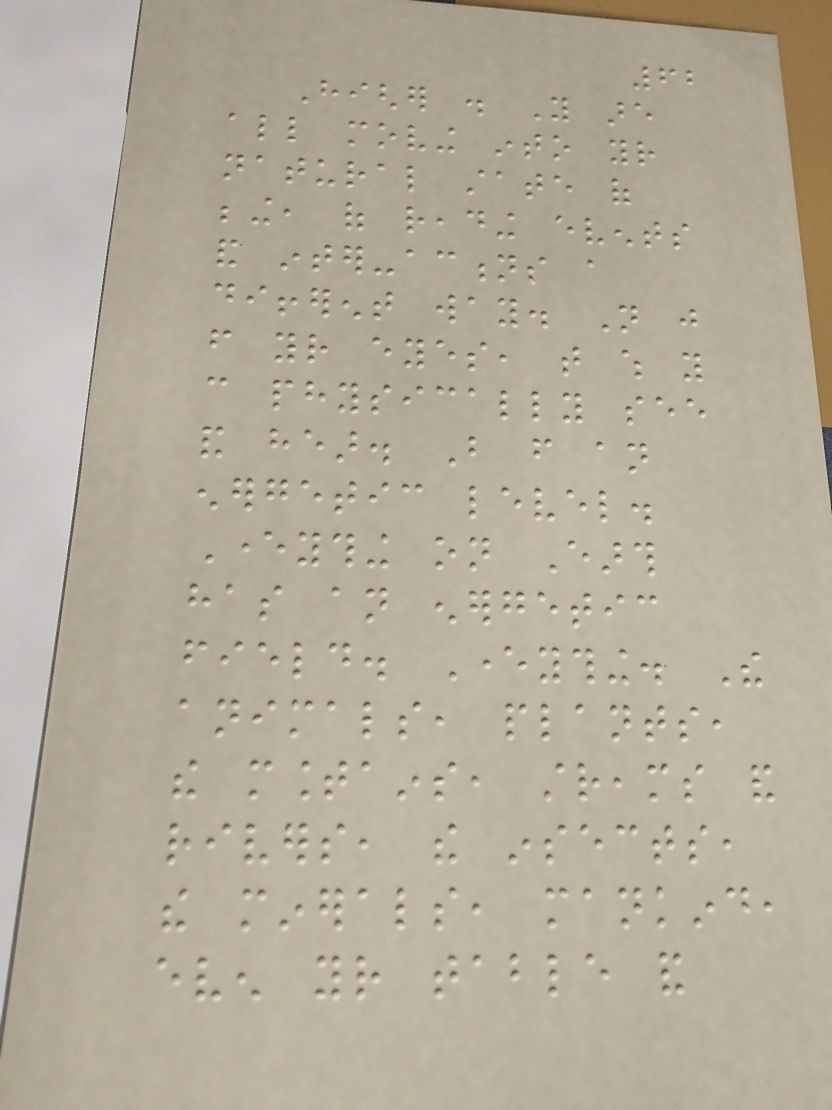62
Higher . You are
all moving into your
natural state of
being, of reading events
and inter-actions a
different way. Not just
from your eyes, that which you
can physically see
and hear. But from an
energetic level.
Everything on Earth
has an energetic
field. Everything. The
animals, plants,
the mountains, streams and
rivers, the insects,
the minerals, mankind,
even your table and
